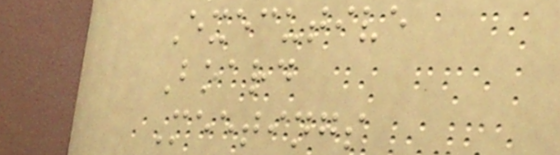Executive
Board
Meetings
